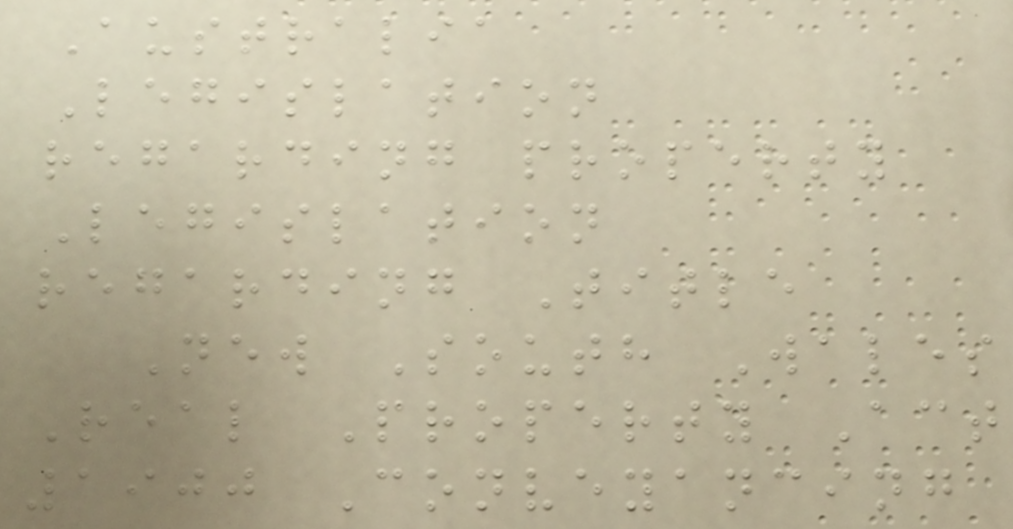Australia
Legislation
regarding property
Legislation
regarding Title
New South Wales
Real Property Act
1900 Conveyancing
